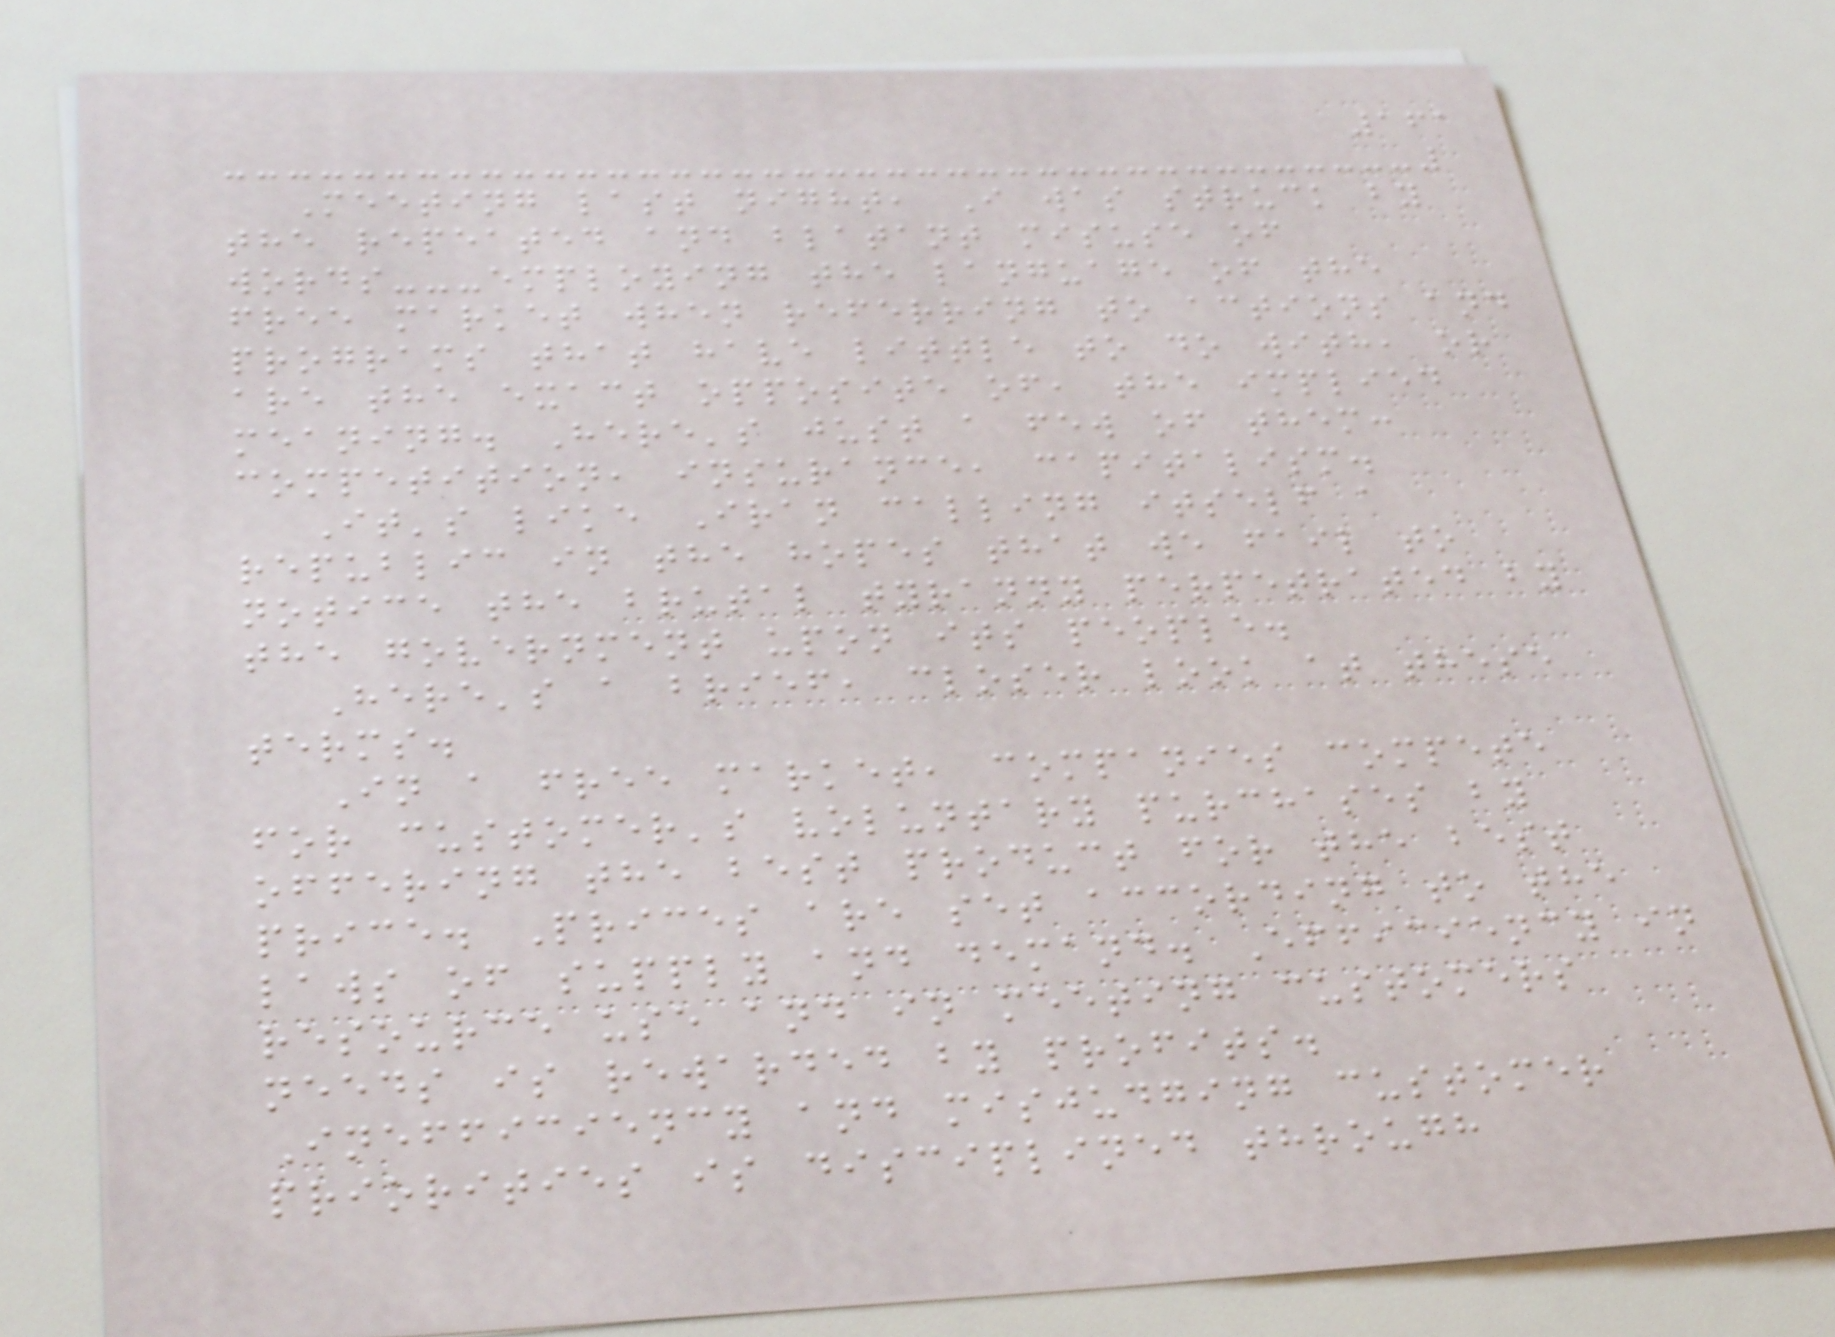161
Meeting last night, I was struck by
the repeated and blatant misuse of
words---employing the language of the
free market when referring to actions and
programs that have little to do with, or
are the exact opposite of, the implied
meaning. Here's just a few of them:
competition, insurance, capitalism.
It's like Iran calling itself a
republic in the hopes that we fail to
notice the brutal tyranny perpetrated by
the government upon its people.
Here's a brief, closer look at these
terms.
In a free market, companies compete
for customer's voluntary purchases by
offering the best product for the best
price. Prices are set according to the
laws of supply and demand. Efficiency in
resource use and in meeting customers
needs is rewarded by profits.
Inefficiency and misjudging customer
priorities is disciplined through
